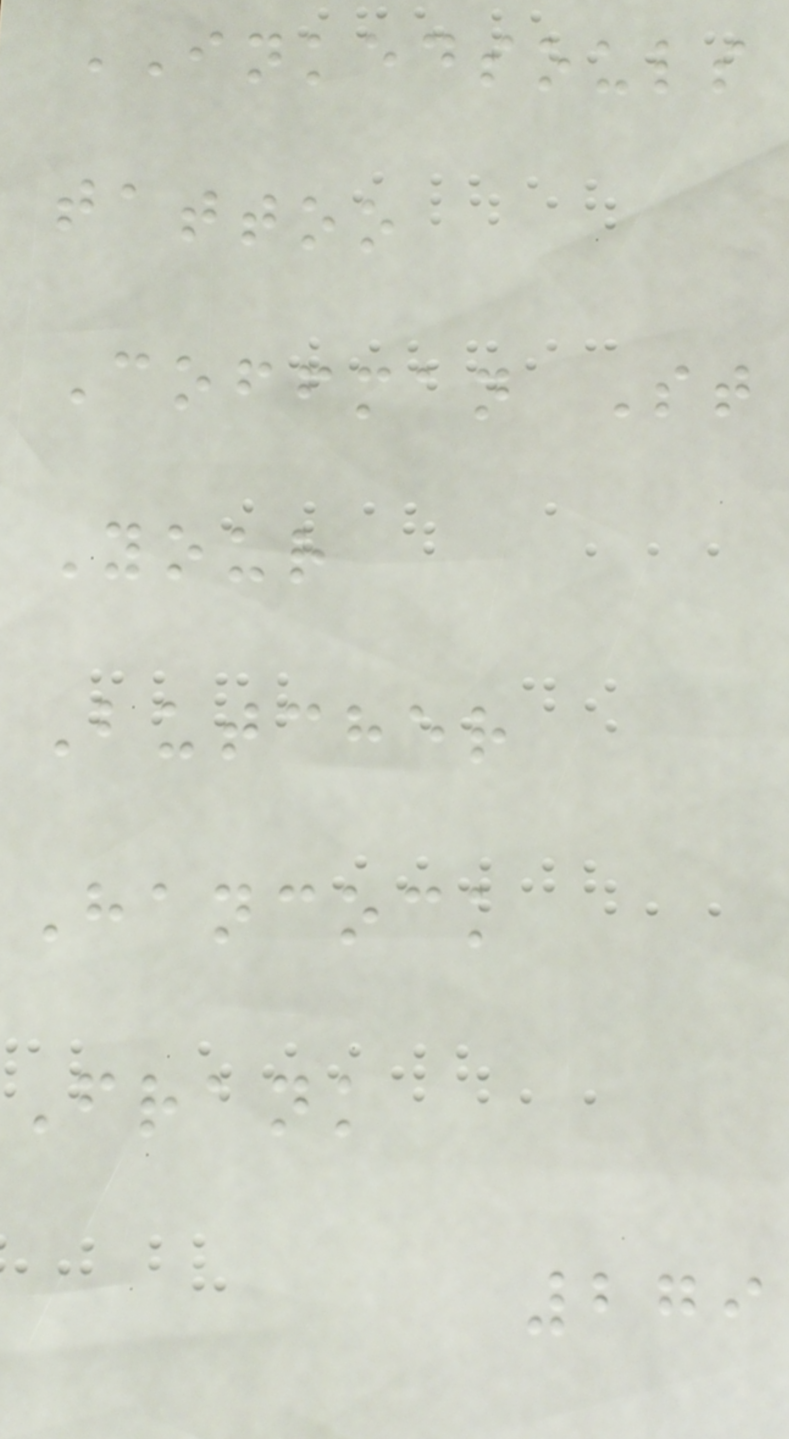INKEDSOULS
tattoo
Coffman St
Your
Butcher
Hancock
Frank
279
